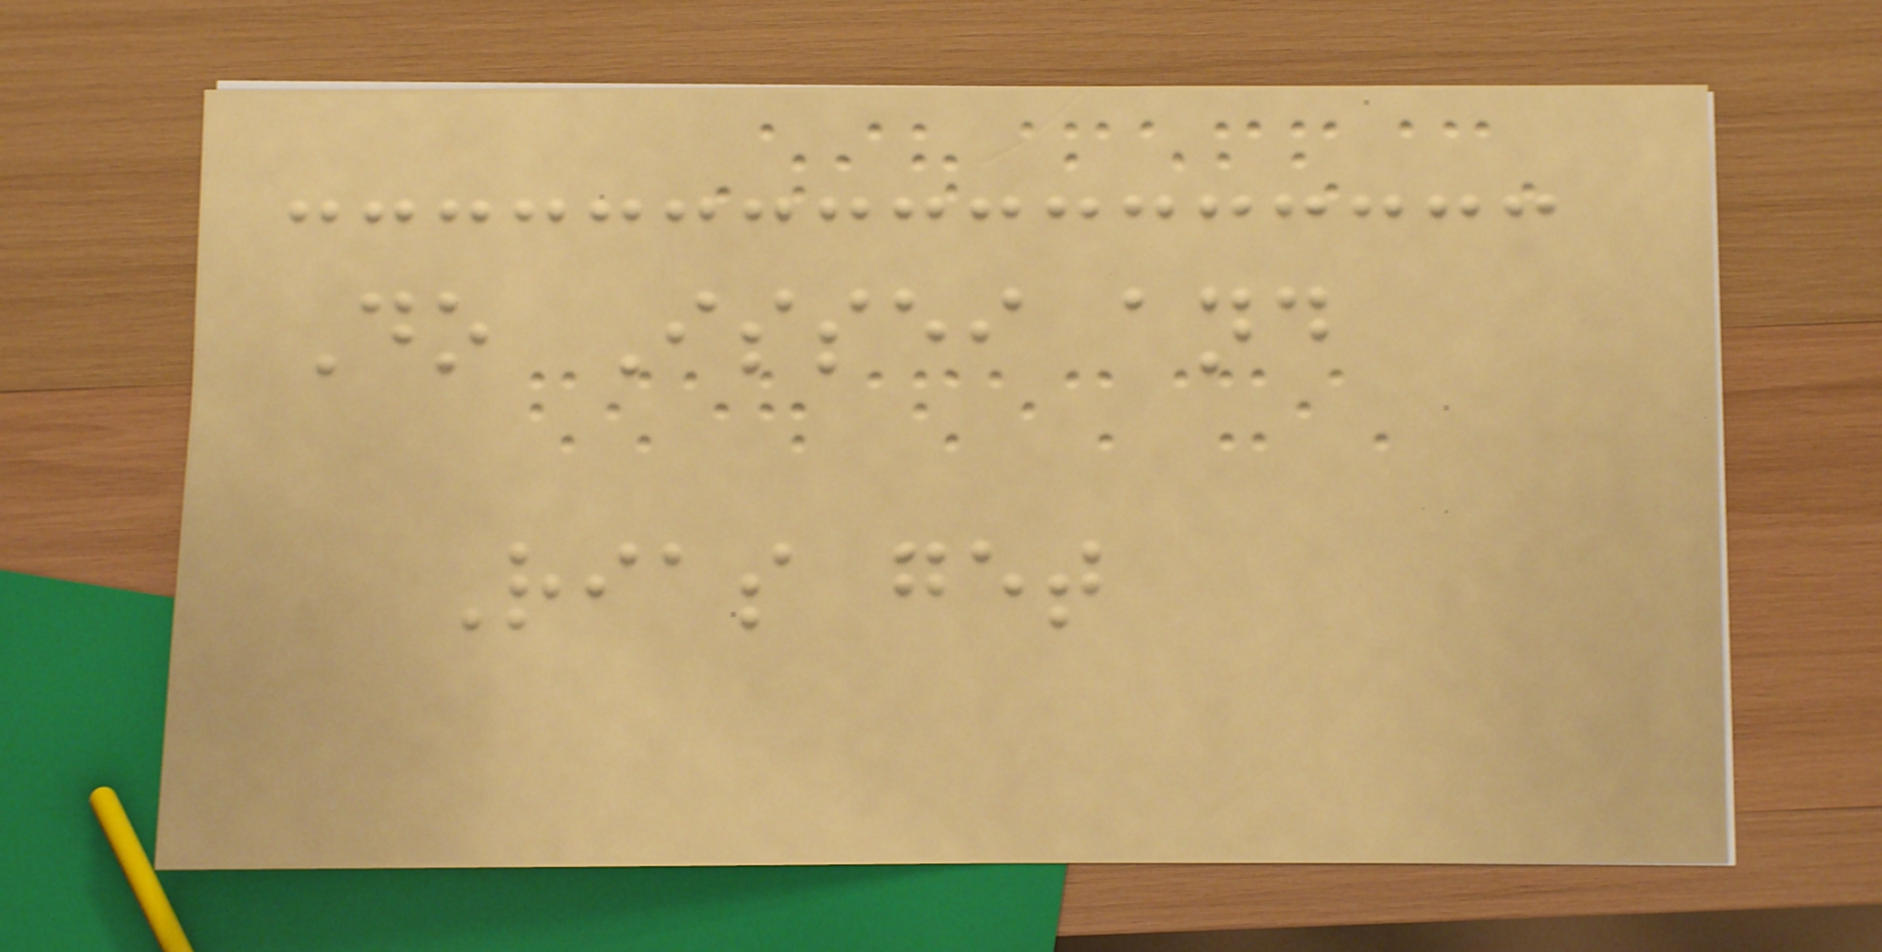Do Issei and
Rias get
